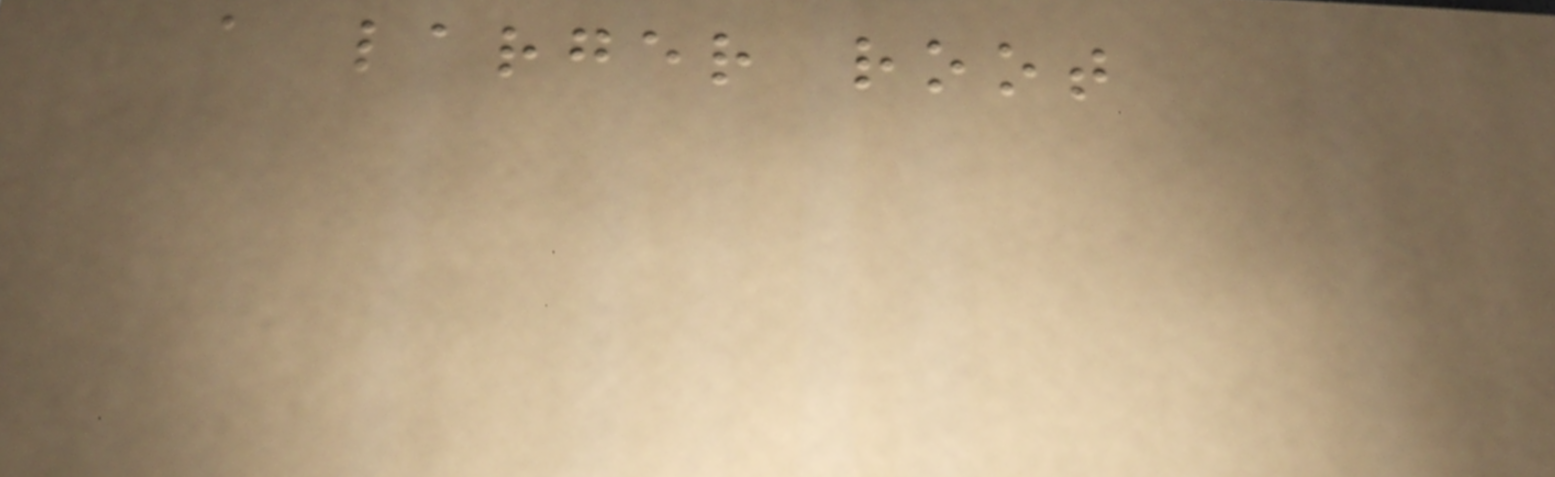a larger root
